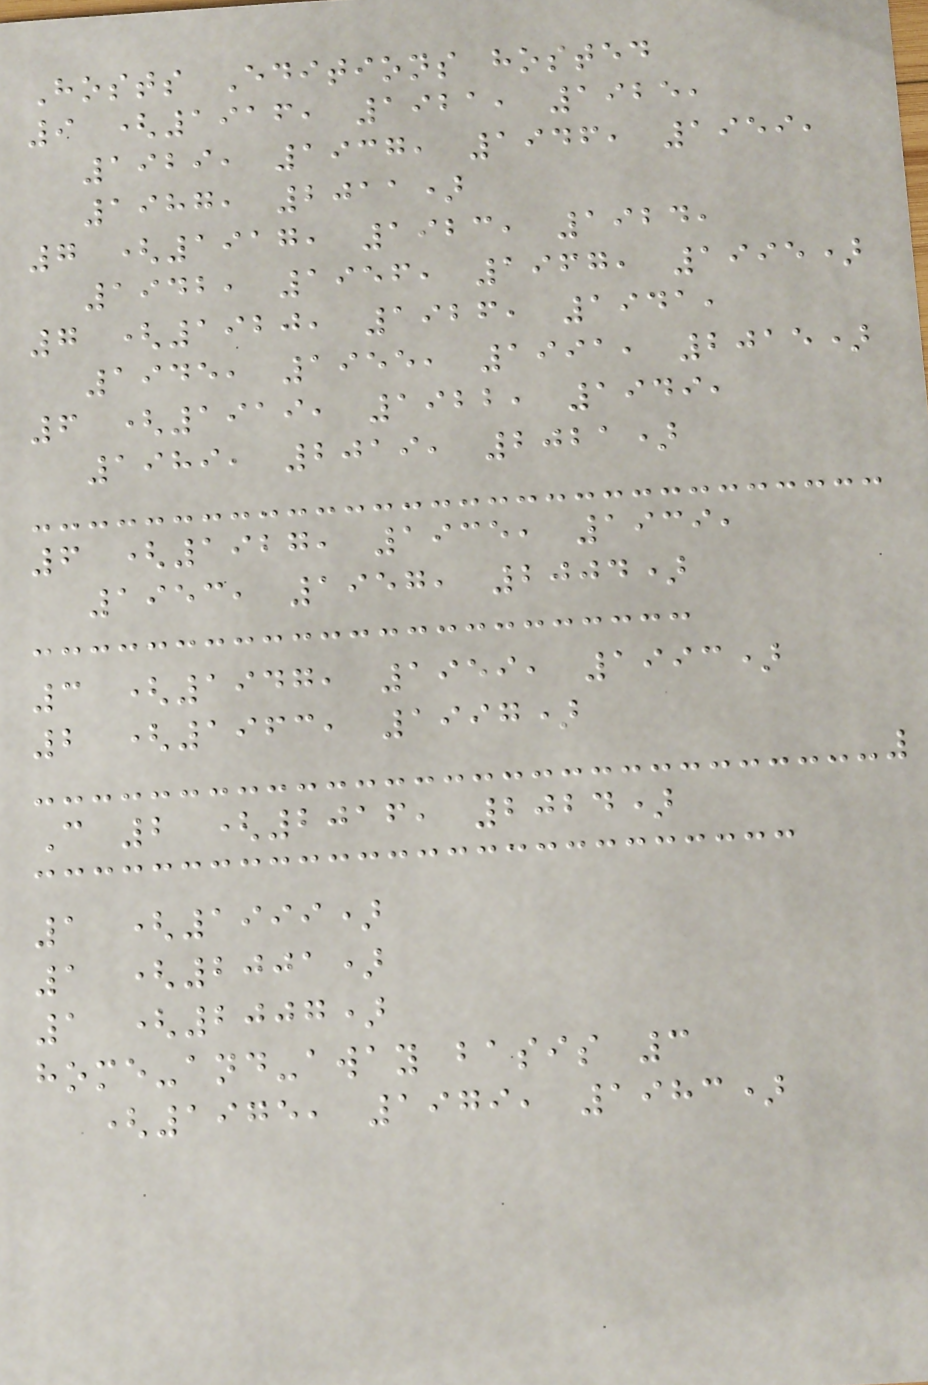Hosts Editions hosted
9 (1916, 1921, 1925,
1929, 1937, 1946, 1959,
1987, 2011)
7 (1917, 1923, 1924,
1942, 1956, 1967, 1995)
7 (1920, 1926, 1941,
1945, 1955, 1991, 2015)
6 (1919, 1922, 1949,
1989, 2019, 2021)
6 (1927, 1935, 1939,
1953, 1957, 2004)
3 (1947, 1959, 1993)
2 (1963, 1997)
C 2 (2016, 2024)
1 (1999)
1 (2001)
1 (2007)
home-and-away basis 3
(1975, 1979, 1983)
